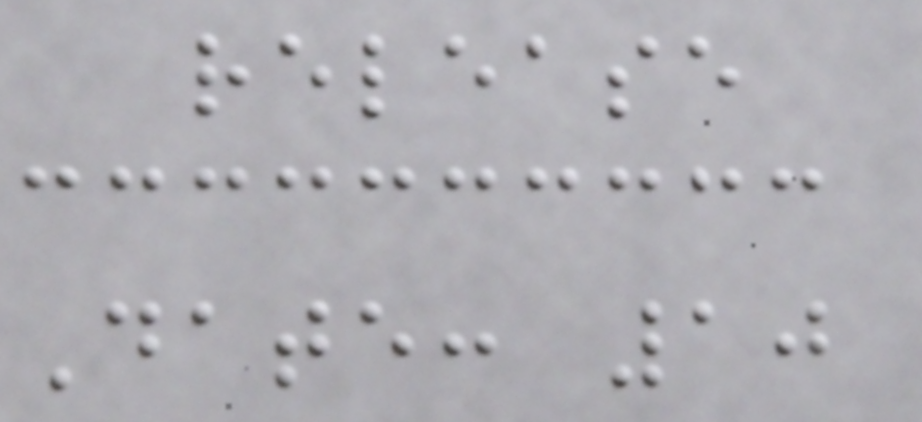release
Date: 10
